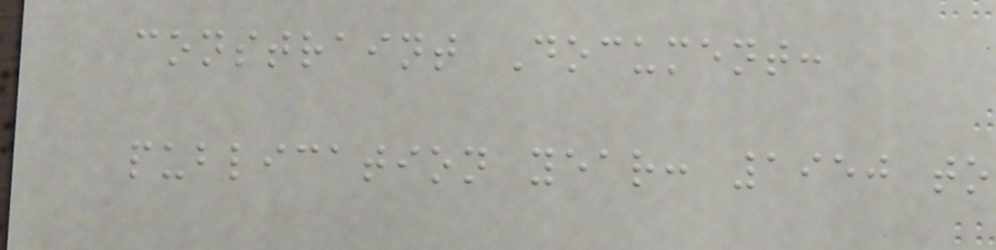constraint Document:
publication year: 1950 to
